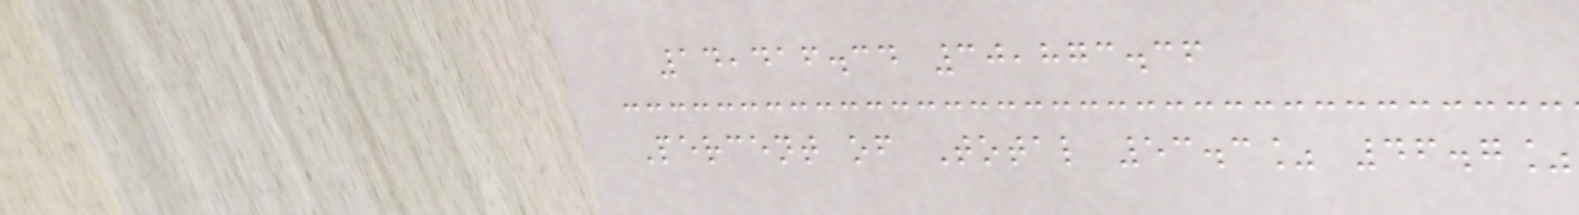14,416.34 30,873.36
Percent of Total 53.3% 46.7%
